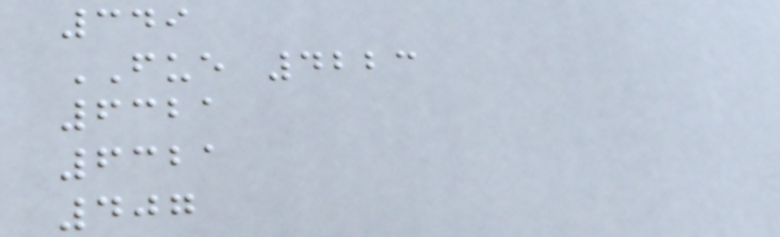349
FUE 4223
6321
6321
407
